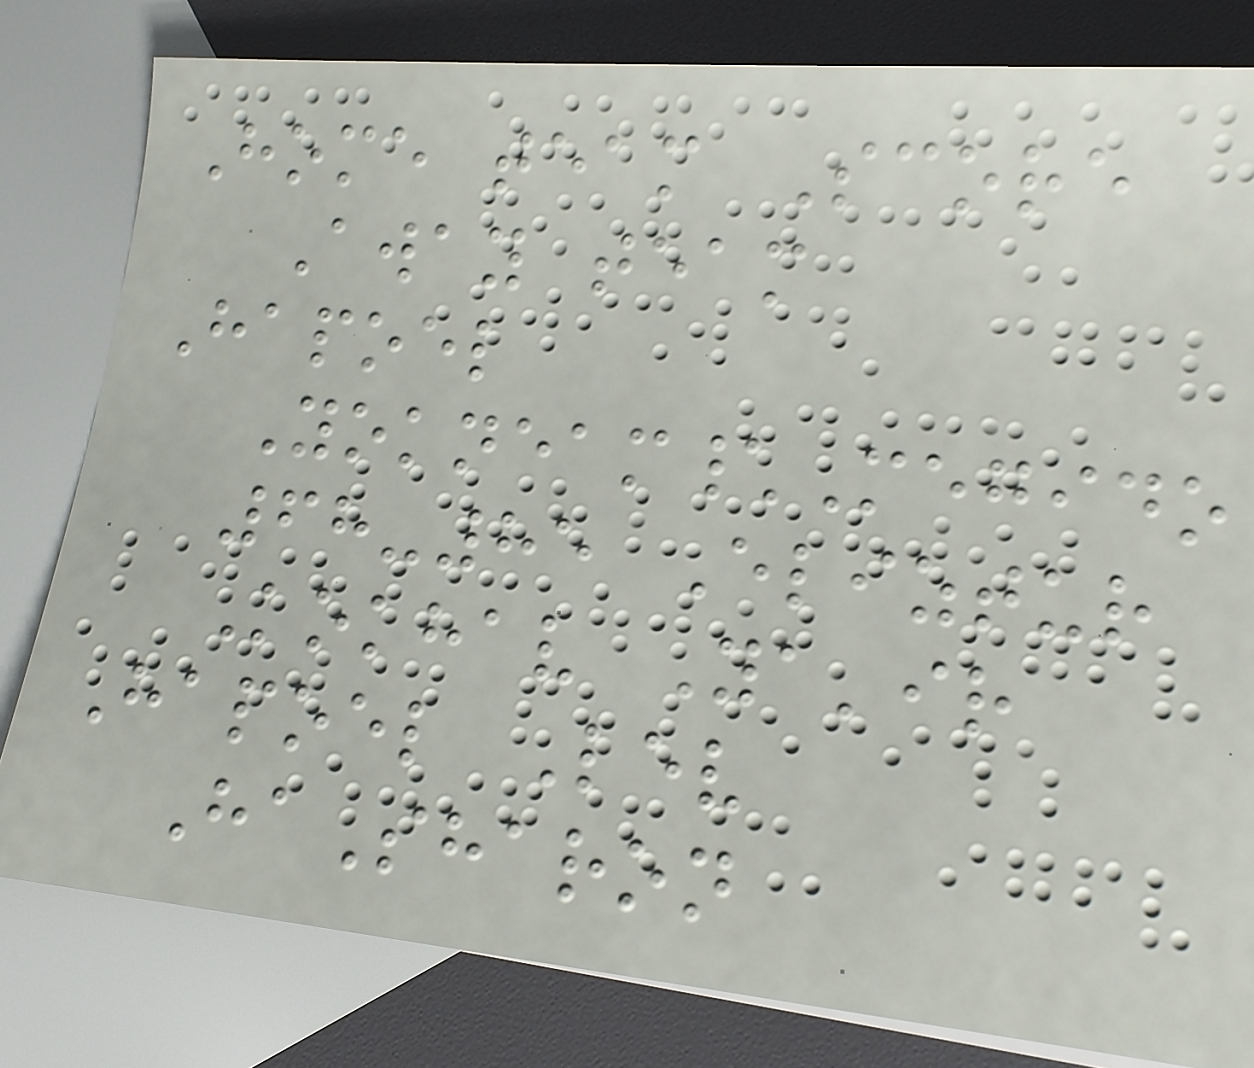Home team Score
Away team
Hapoel
Yokneam\Megido
68-85 Eliztur
Kokhav Ya'ir
Hapoel Lev
HaSharon
